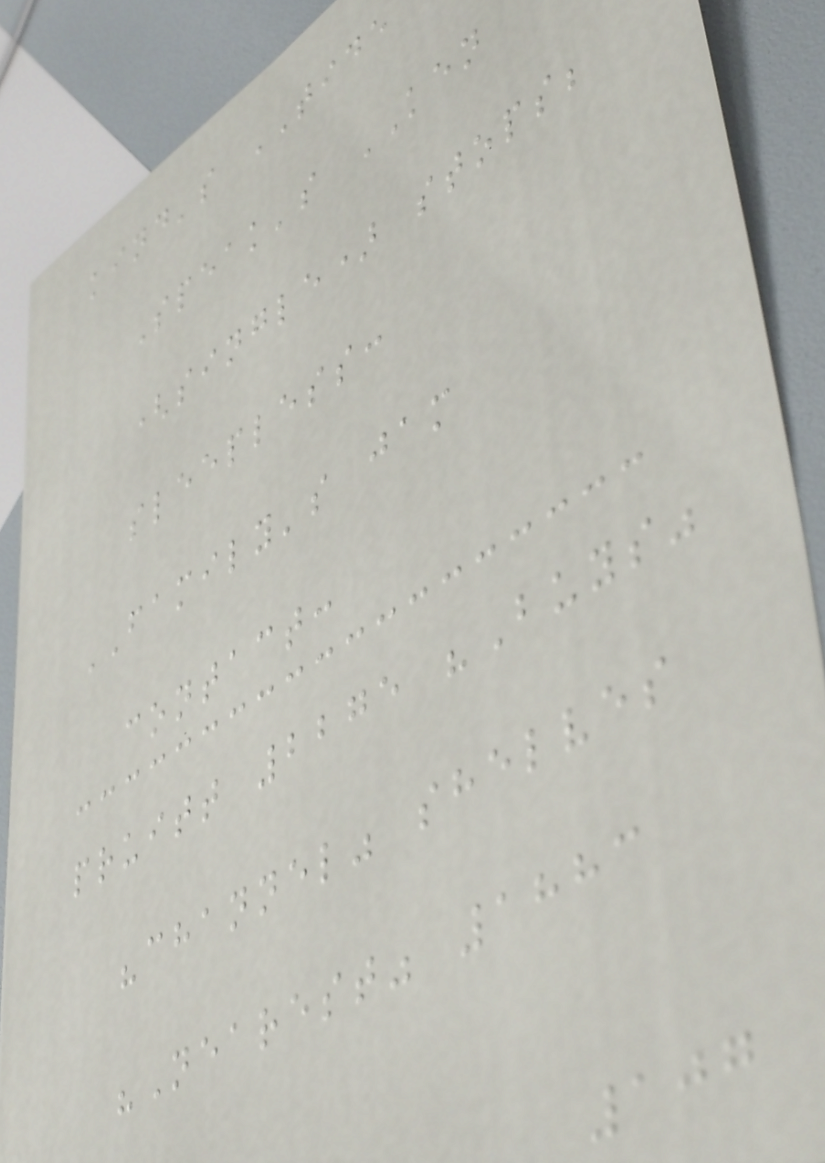kind's TIDE
Speak's KEN
(single) stops;
sleepless:
FAMILY's jam
contact:
pruitt 2275 "Buys"
"channel" shelves
"Nearest" 1883
107
